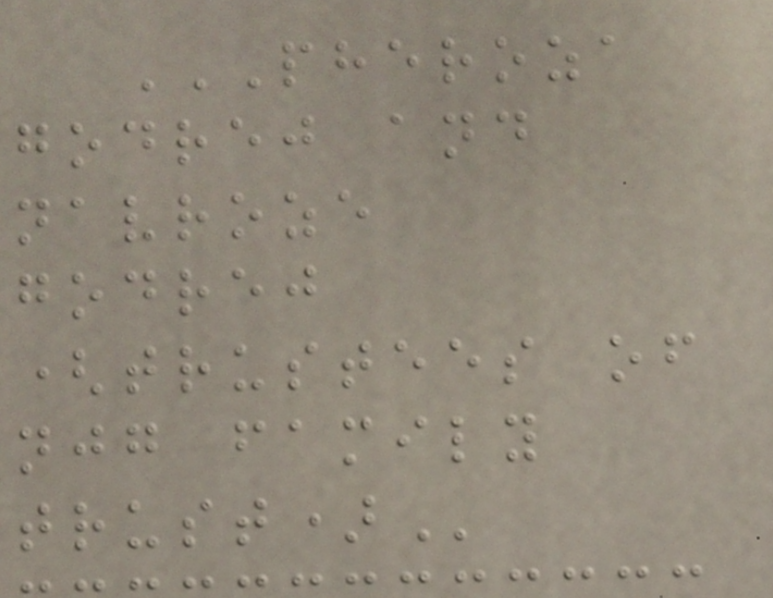PHEROZA
GODREJ AND
NAVROZE
GODREJ
(TRUSTEES OF
NJG FAMILY
TRUST)
